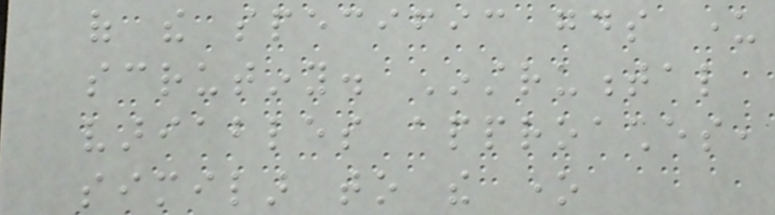of the specific goods under
scrutiny. Instrumental
variables approaches,
similar to the one
